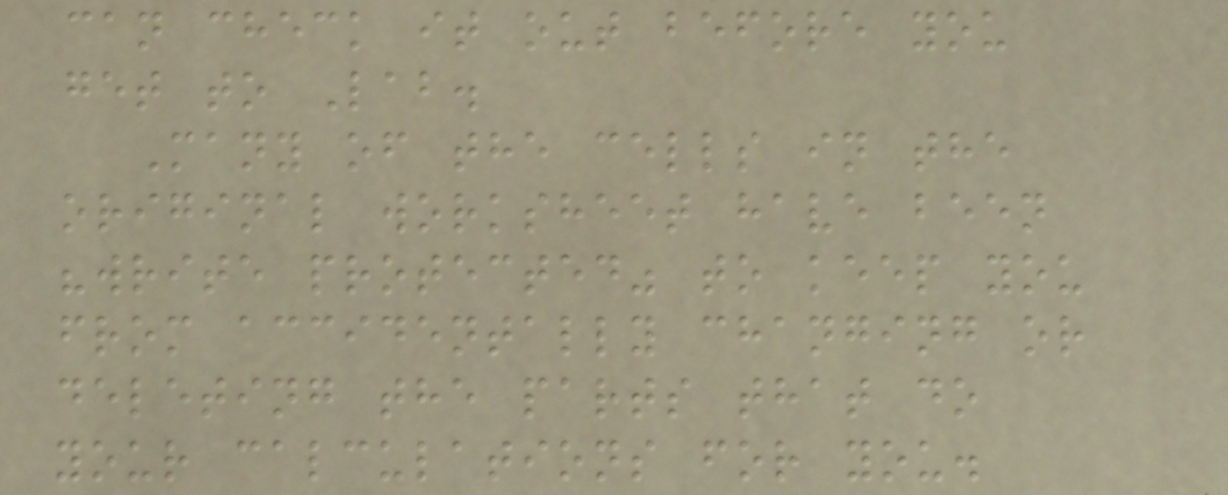can check it out before you
get to Lab.
Many of the cells in the
original worksheet have been
"write protected" to keep you
from accidentally changing or
deleting the parts that do
your calculations for you.
